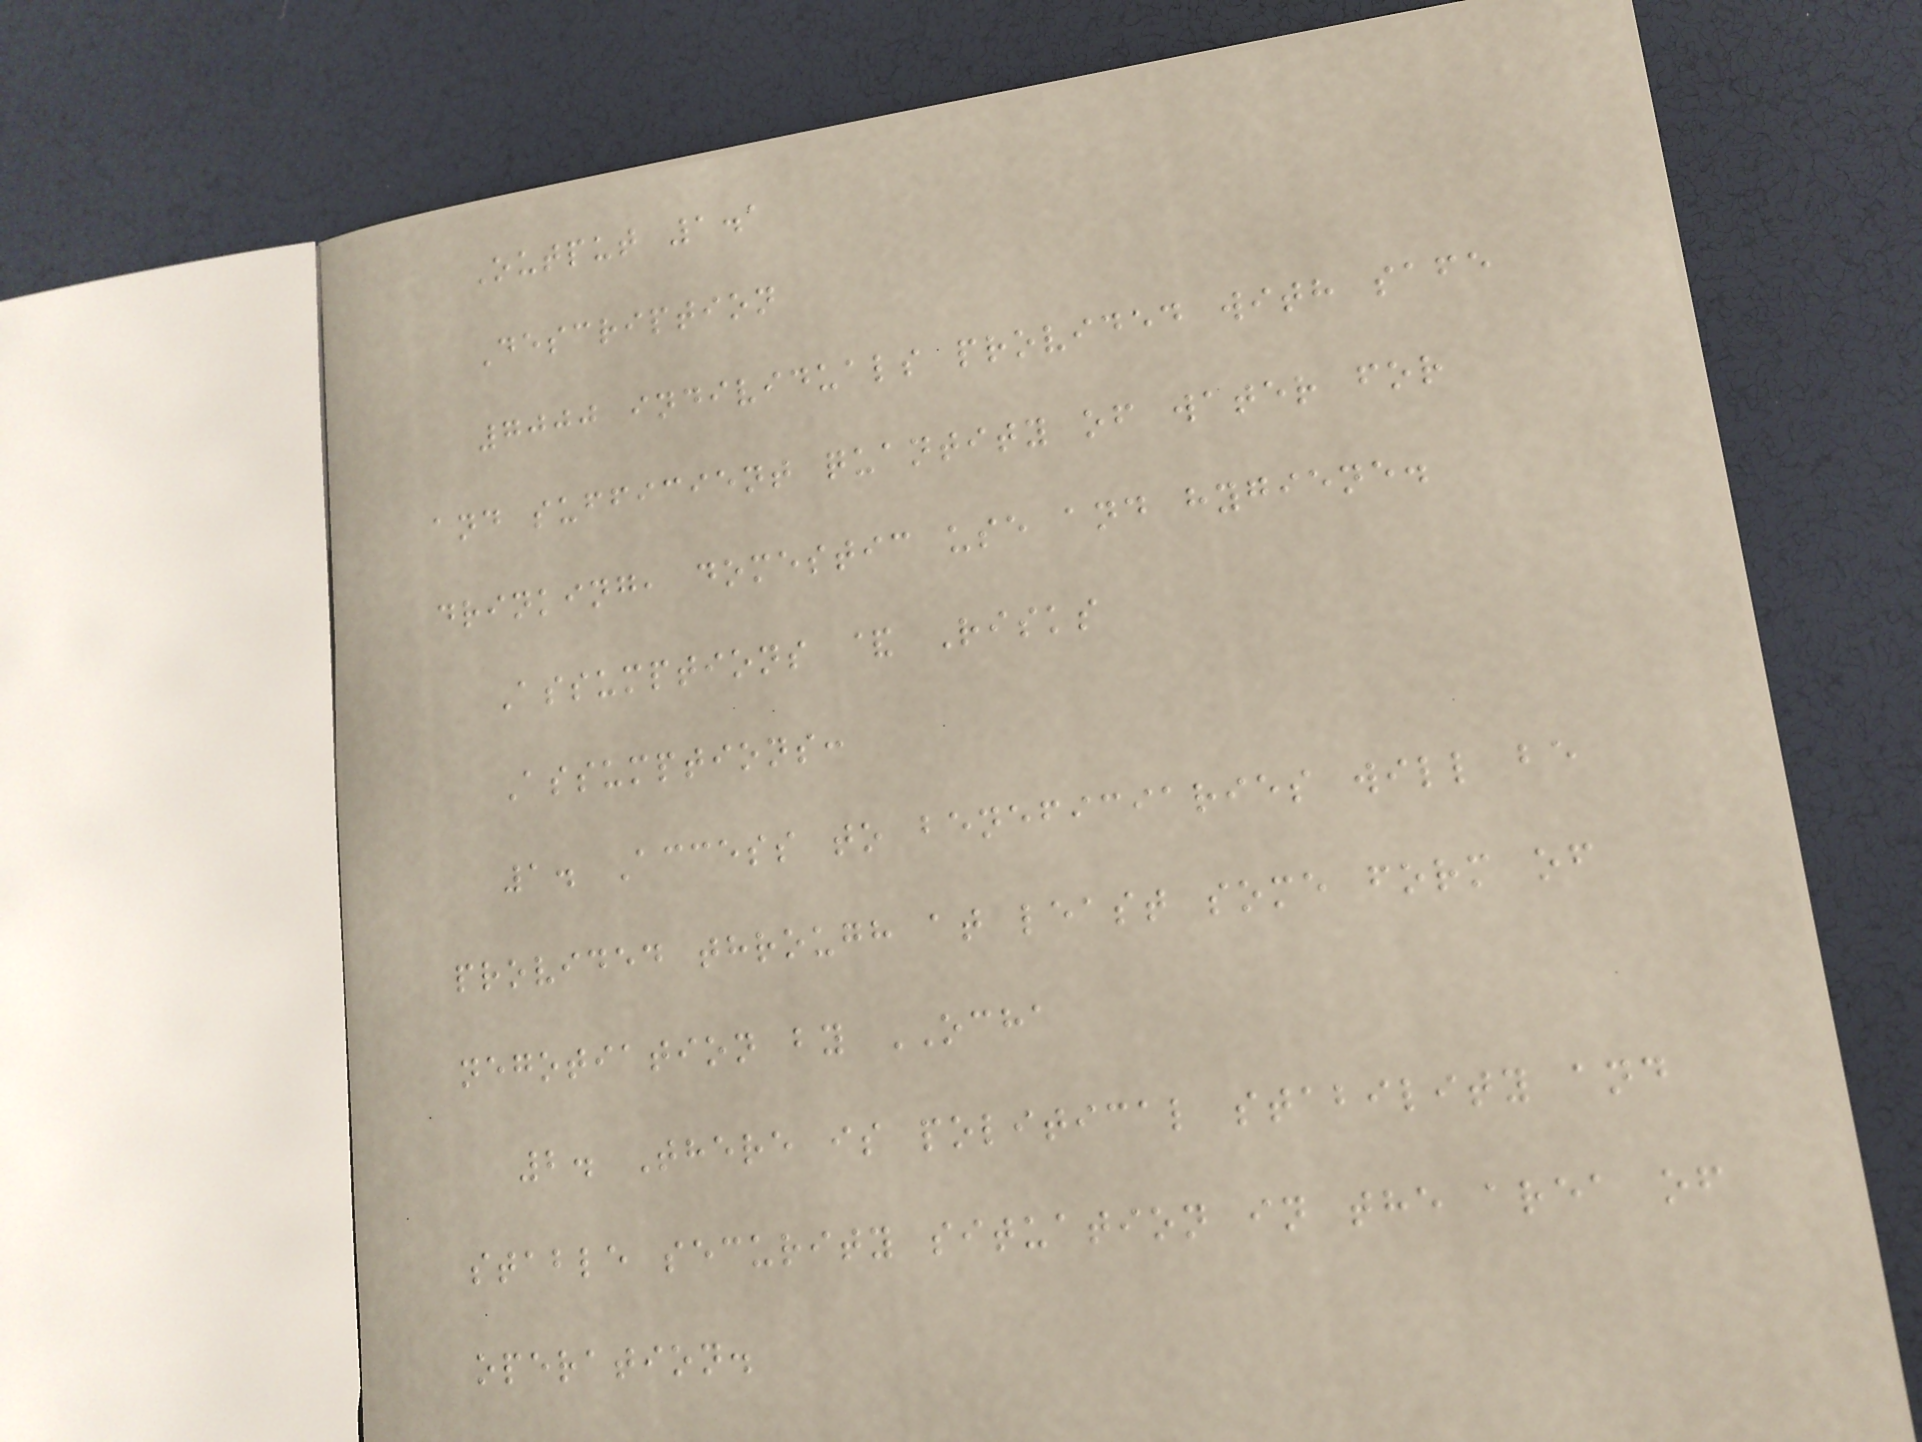Output 1.1
Description
7000 individuals provided with safe
and sufficient quantity of water for
drinking, domestic use and hygiene.
Assumptions & Risks
Assumptions:
1. Access to beneficiaries will be
provided through at least some form of
negotiation by OCHA
2. There is political stability and
stable security situation in the area of
operation.
